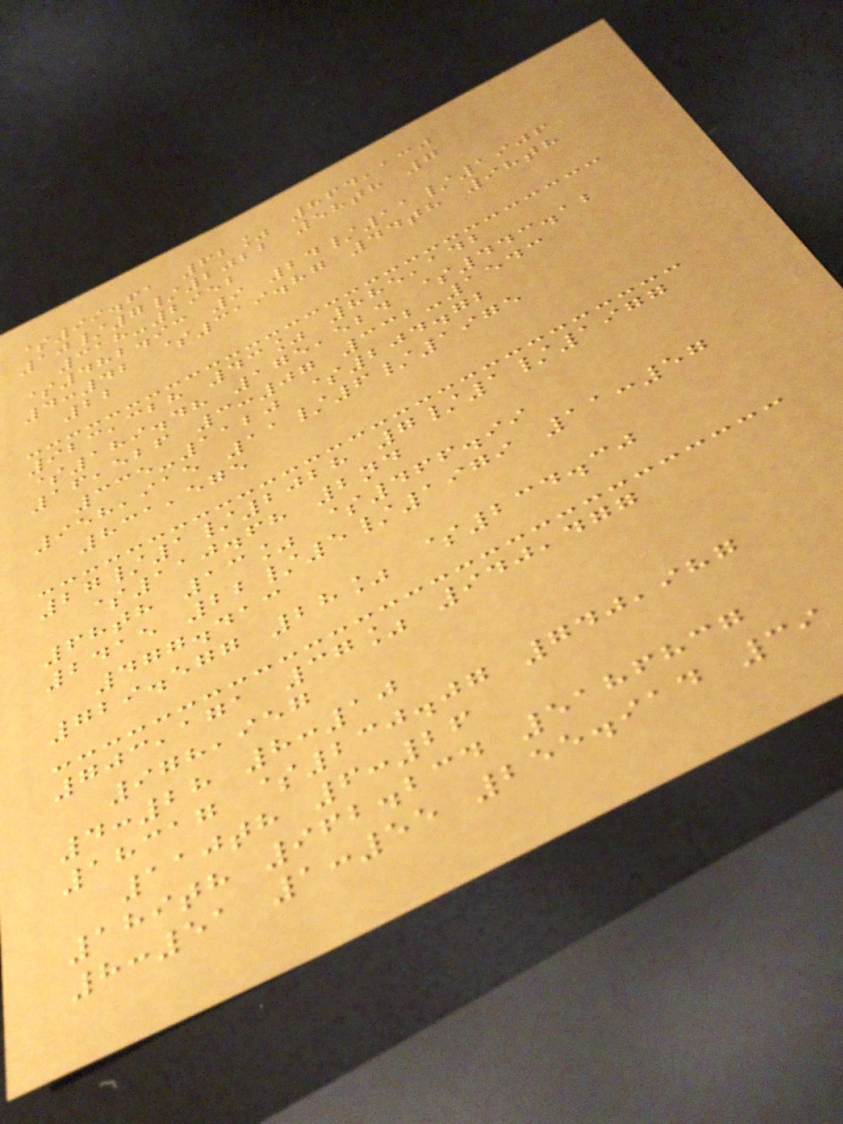$99.61 62% 864,130
10/7/2022 58th 7
318-2952
$482.93 9 24/11/1906
4:42 $319.87 44th 98th
22
923,328 43% 885,142
$189.48 175,524 $443.12
16,526 3:07 332-1543
335-1120 $204.72
958,915 11/6/1975
831,575
27/1/2028 7/1/1977
$110.68 2nd
68th 13% $466.99
2415 22/5/1979 11:57
477.413
729.577 28% $234.30
703,171 37% 940,477
978,957
4:28 8:10
18317 $230.07 740,987
110th 6:26
189th 962.234 5186837
8:51 1:55 255.914 39
